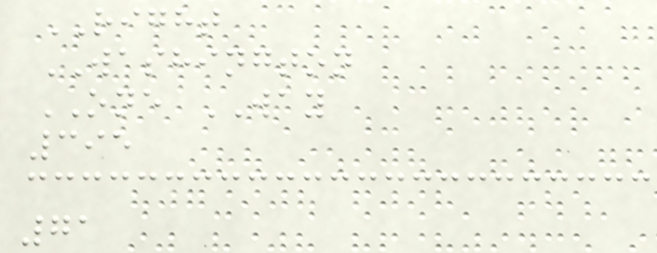RIGHT
WASHINGTON
ONE WAY
395
71
